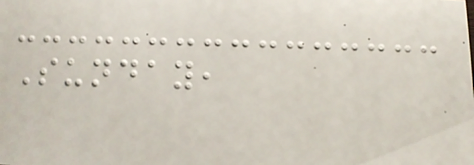Sunday,
